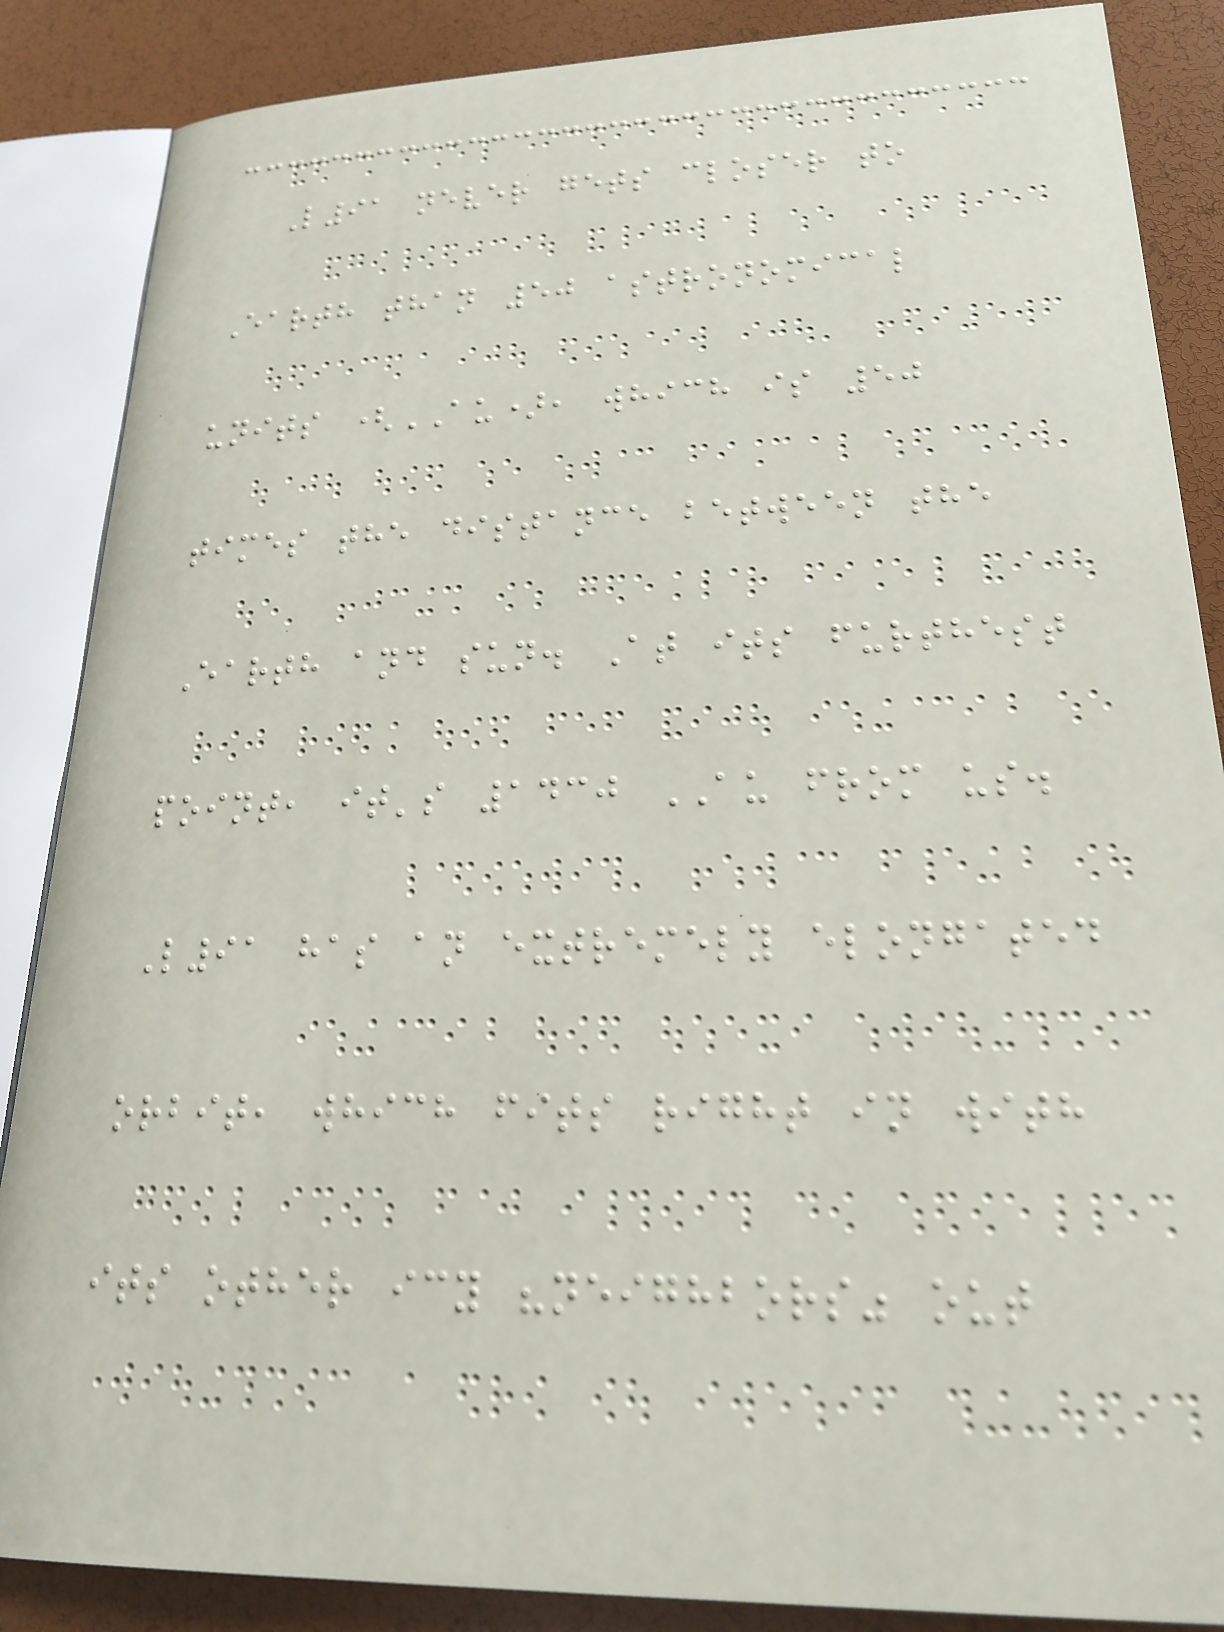L91 never gets closer to
Earth than 50 astronomical
units (AU), which is 50
times the distance between the
Earth and sun. At its furthest
point, it's 1430 AU from us.
L91 has an extremely elongated
orbit, which fits right in with
its other icy "neighbors" out
